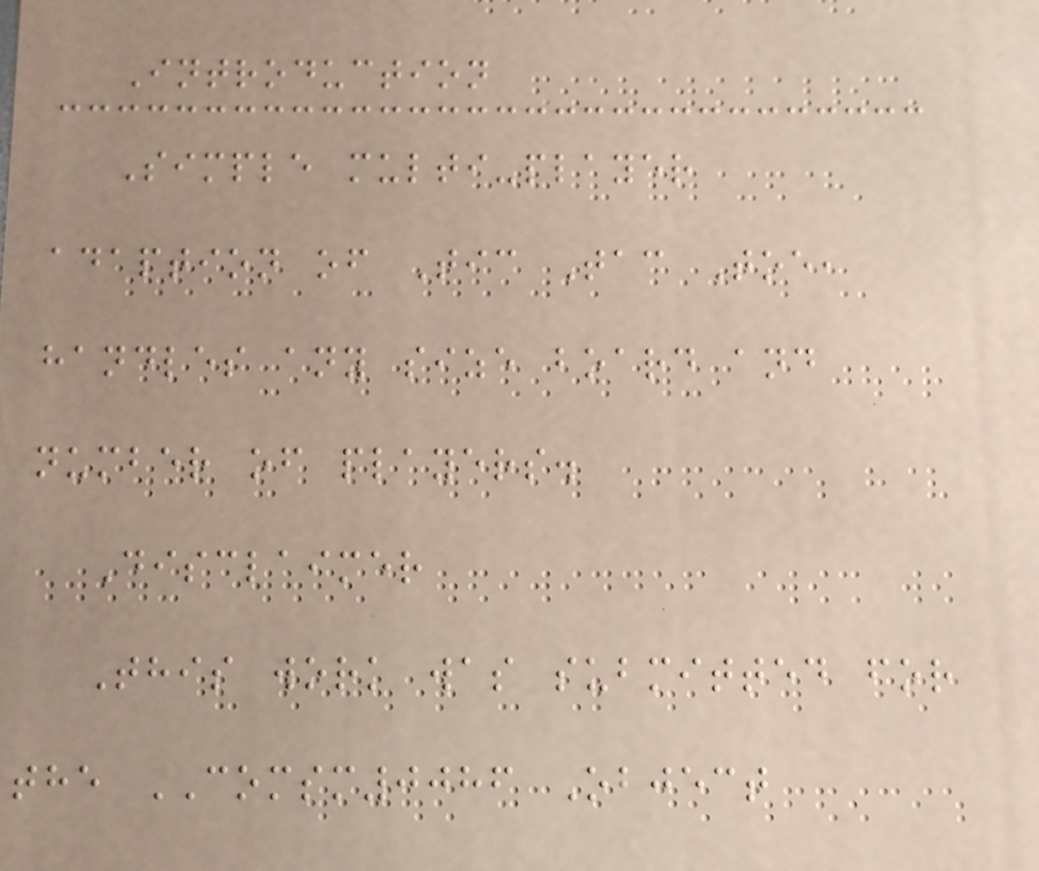Introduction
Simple multi-player
adaption of Tic Tac Toe,
handles any size board and
number of players.
Disclaimer
This work was submitted for
the COMSM0086 Object
